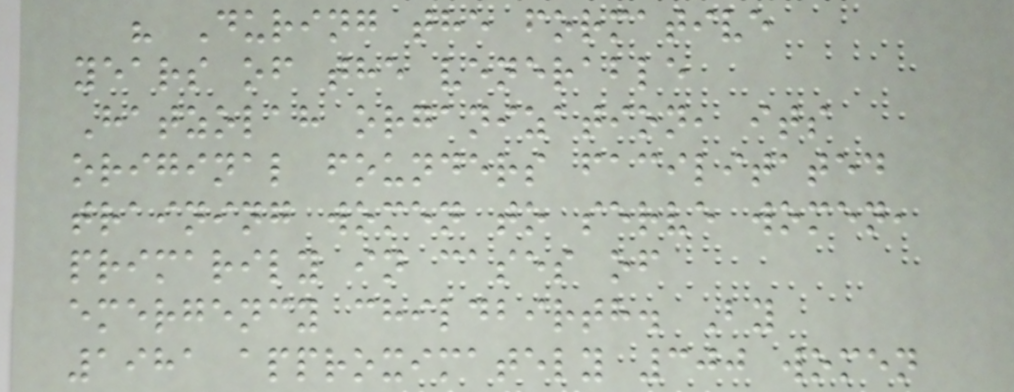" During the formative
years of the venerable
Hatzolah organization, its
original founders facilitated
training women to serve women,
primarily in cases of
emergency childbirth. By
1981 approximately 300 women
